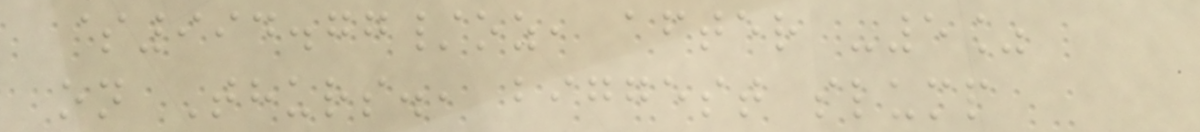$994.77/oz, after -5%
on Thurs., biggest slump
